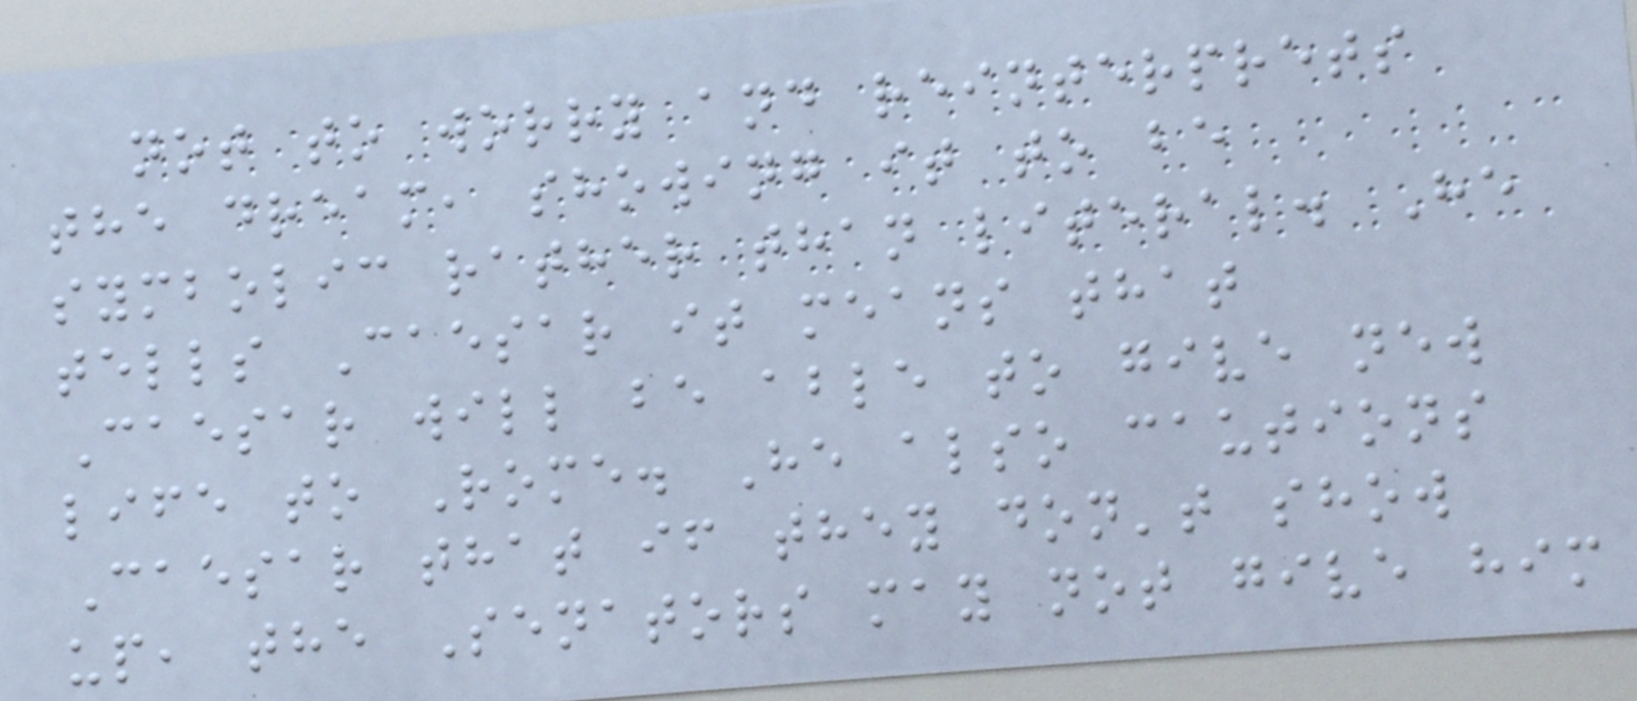not to worry and reinterprets
the dream, showing it to be
symbolic rather than literal. He
tells Caesar it means that
Caesar will be able to give new
life to Rome. He also cautions
Caesar that if they don't show
up, the Senators may not give him
